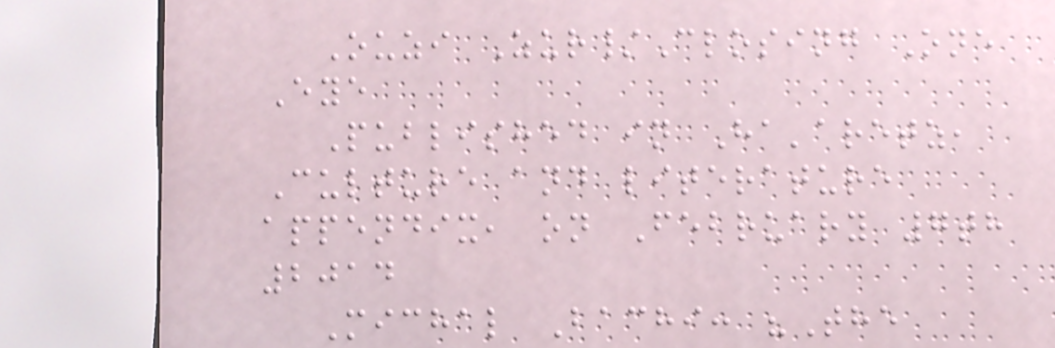Ouzi Zur/Closing One
Eye
Published in Ha'aretz,
Culture and literature
appendix, on February 7th
2014
Michal Bachi: "The
